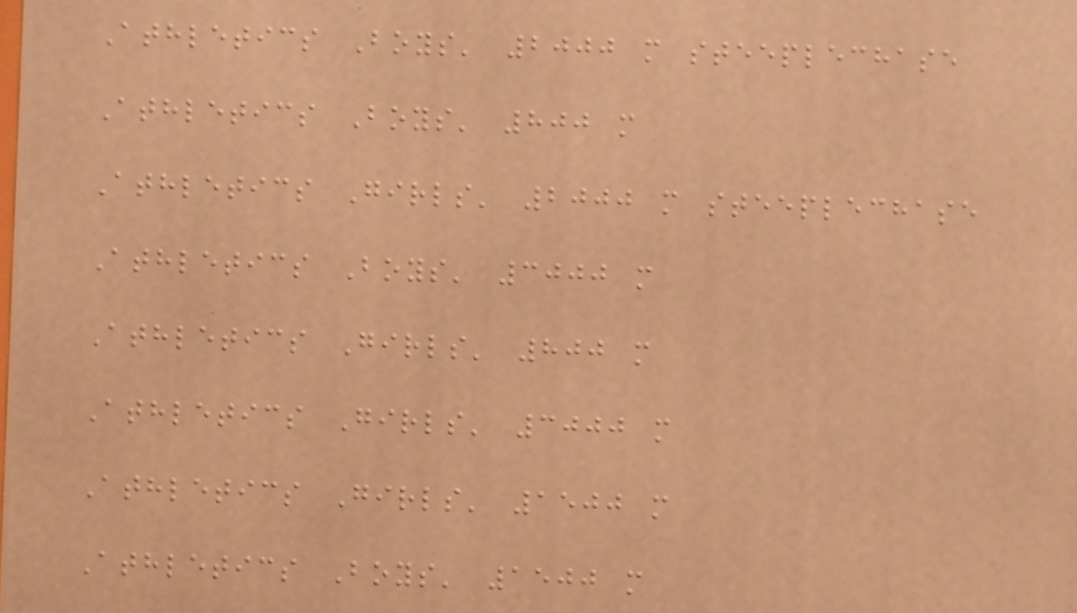Athletics Boys' 2000 m steeplechase
Athletics Boys' 800 m
Athletics Girls' 2000 m steeplechase
Athletics Boys' 3000 m
Athletics Girls' 800 m
Athletics Girls' 3000 m
Athletics Girls' 1500 m
Athletics Boys' 1500 m
